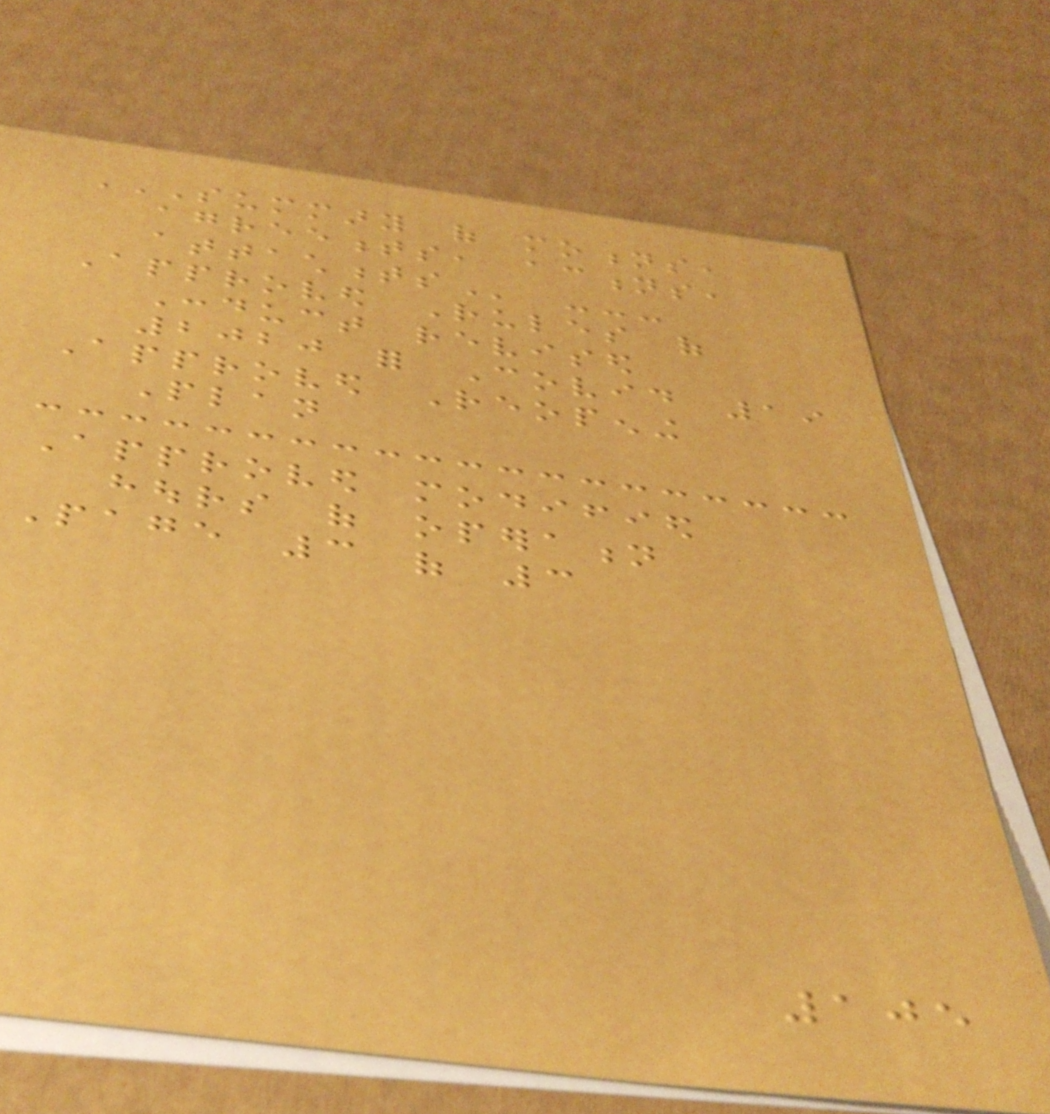SUMMARY OF MOTIONS,
AGREEMENTS, ACTIONS,
ATTACHMENTS ---
Approved Rules of
Conduct revised
2020 for Covid 19
Approved Reopening
Plan
Approved modified
hours of operation
Page 3 of 3
105
